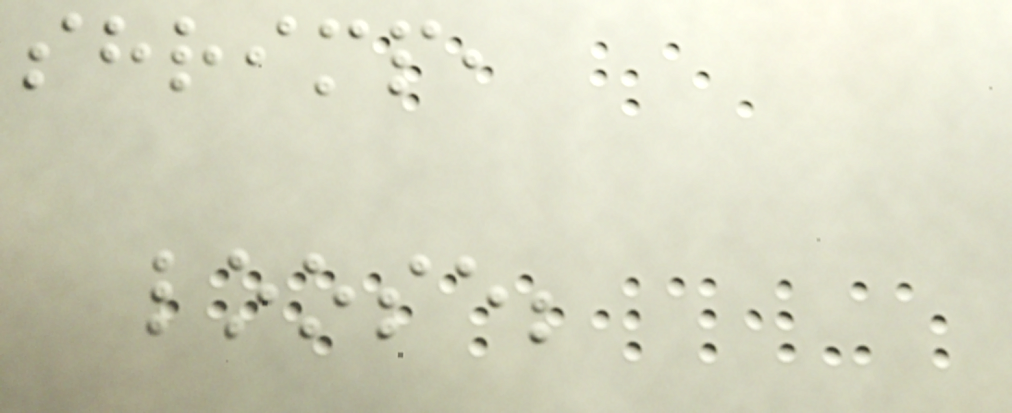shrimp,
loose;
